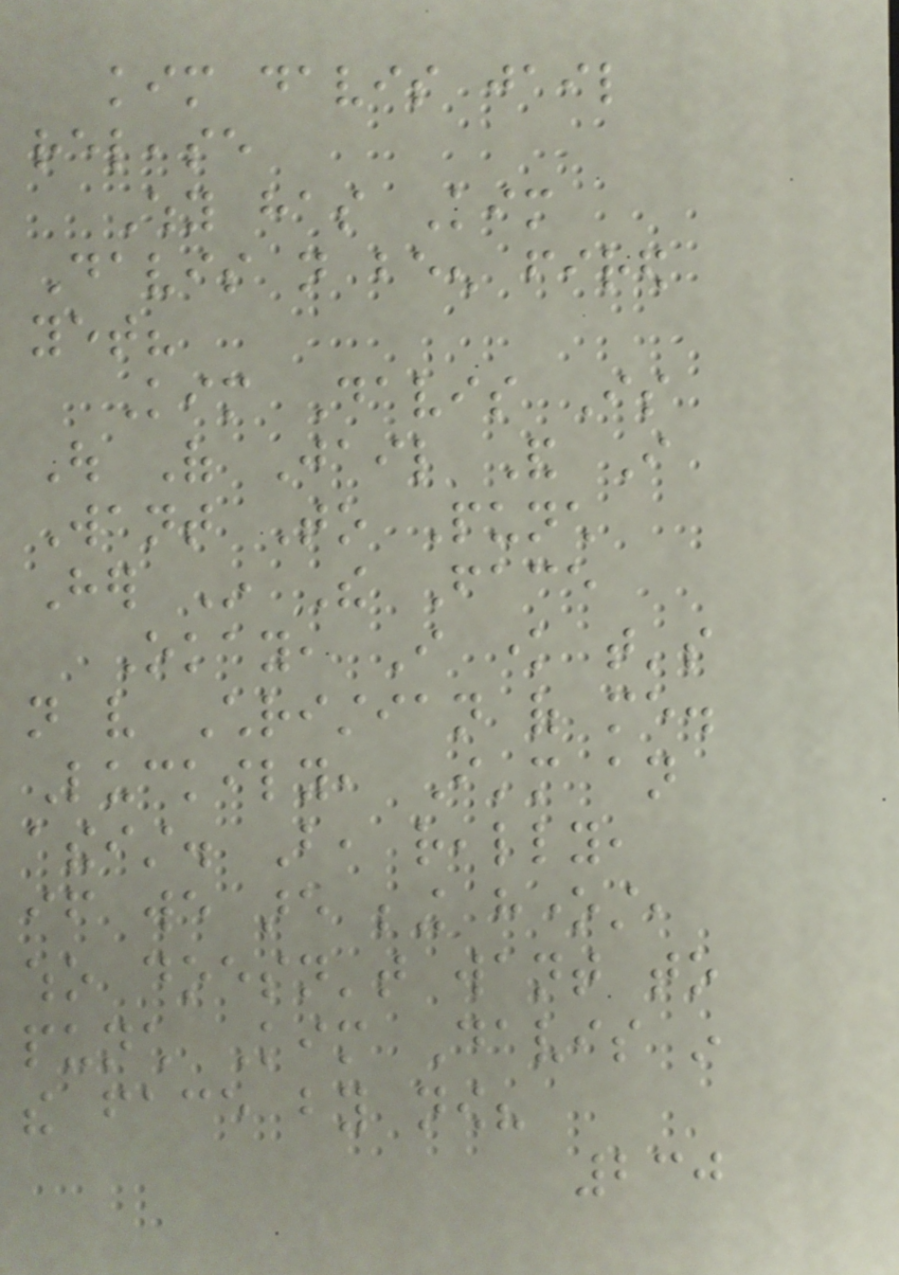kim davis jail
release
Why has Kim
Davis not been fired
yet?
Kim Davis Is
Out Of Jail And I
Want To Punch
Her In The Face
Okay, I know that's
not very Christian of me.
Luckily, I'm an
atheist. But, really,
if we are being honest,
who doesn't want to
punch Kim Davis in
the face by now?
230
